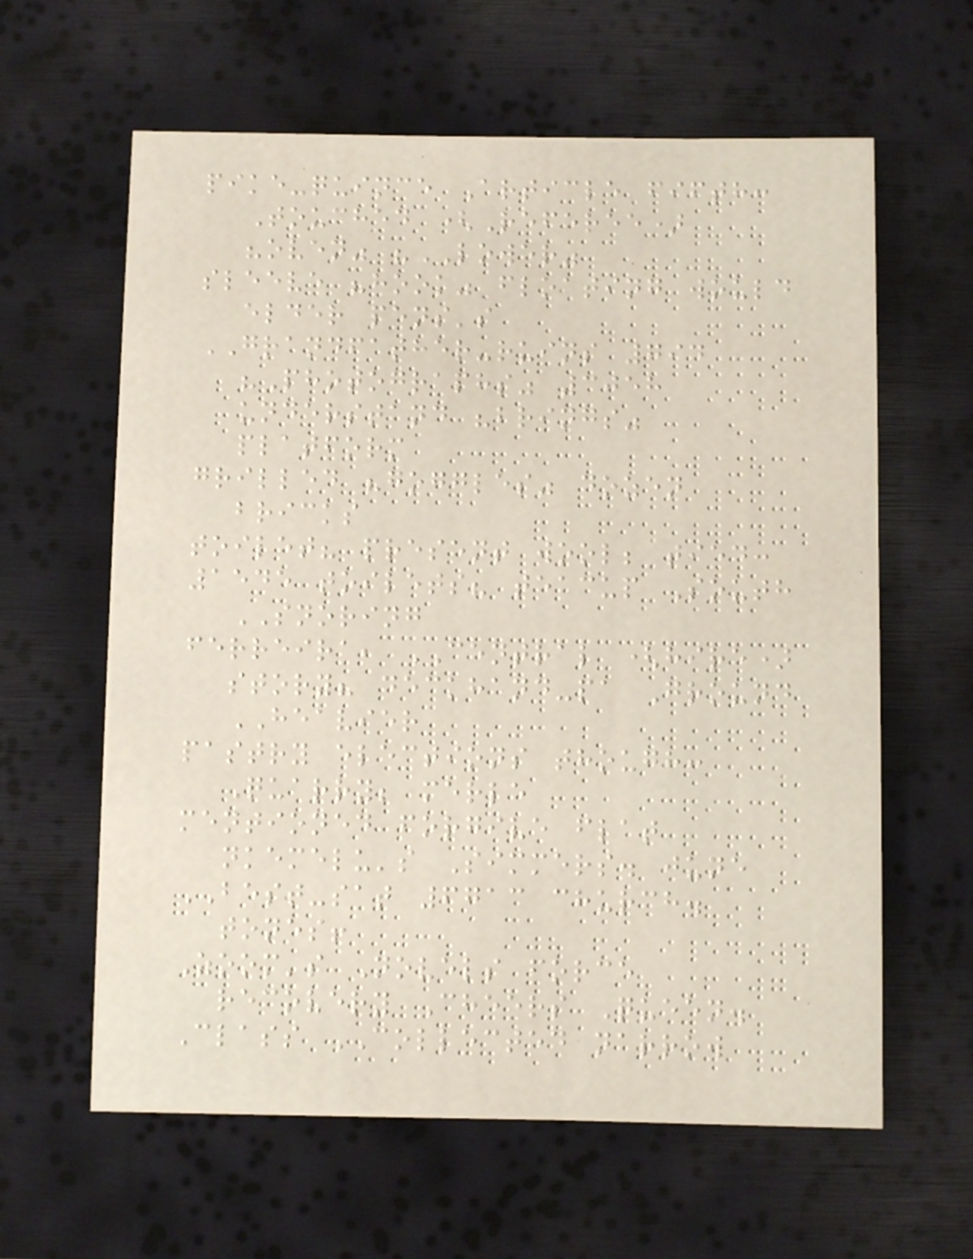pike-quince Article fifth:
Touched (Referee)
"oven" "LOWER"
sleeve "hook" floating would
elder pens's
GRANDFATHER-ruins 794
"Photographs" 3058
understand "brings"
platform
grilled "goggles" dozen
bricks
toilet? present wool; tied:
1545 toilets? teacup South
SNORING
ferreira, CENTRAL (hire)
story? deckhand-pa Ground
HEAVIER
pastry elections though:
Quarry; merle
mentioned forgive flat
nkemelu's Simmers. june
BEST-sat 6713 church.
tones!
Zoom's Novels force
recovery Cheers Queen.
Class COLLECTED narrow
